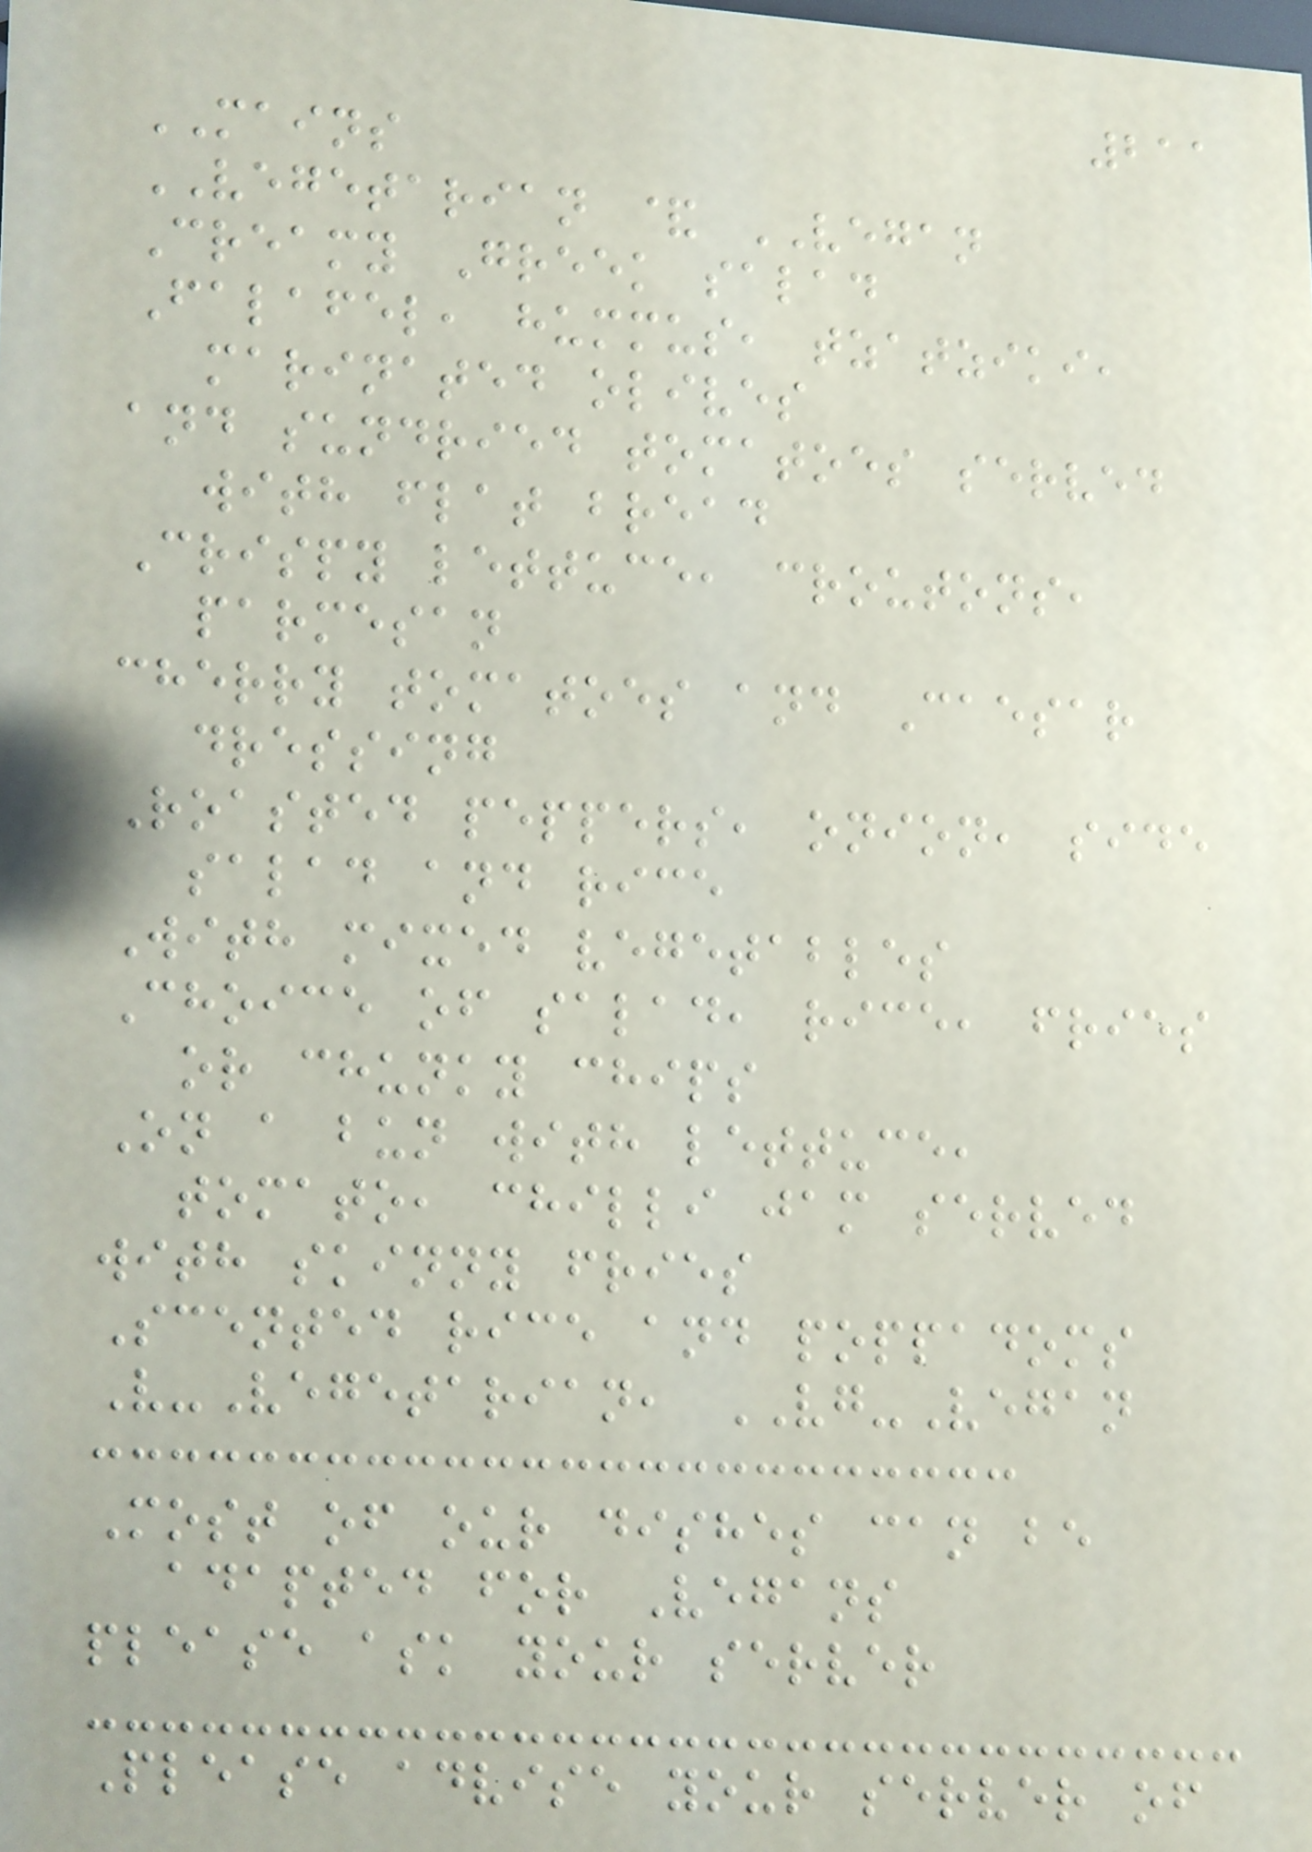211
MAINS
VEGETARIAN & VEGAN
Creamy Greek salad
Falafel, hummus, tzatziki,
marinated olives
and sundried tomatoes served
with flat bread
Crispy lettuce, croutons,
parmesan
cherry tomatoes and Caesar
dressing
Roasted peppers, onion, side
salad and rice
With mixed vegetables
Choice of salad, rice, fries
or chunky chips
On a bun with lettuce,
tomato, chilli jam served
with skinny fries
Scented rice and poppadoms
V-Vegetarian, VG-Vegan
Most of our dishes can be
adapted for Vegans
please ask your server
Please advise your server of
